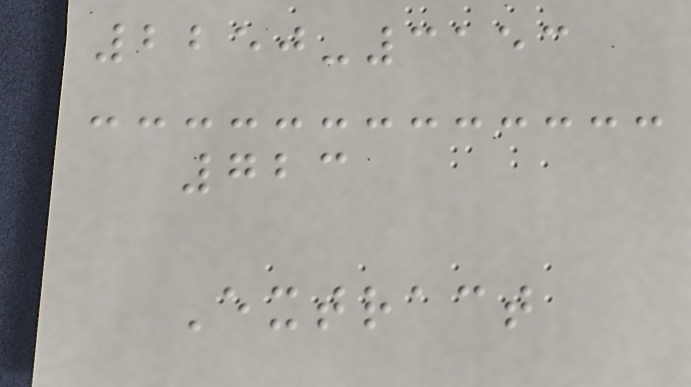2250-3153
723
Extract
